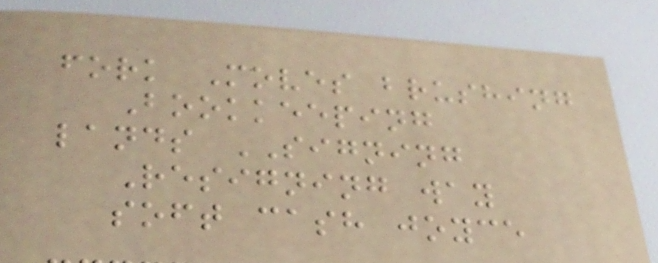fork Moves brushing
Bookkeeping
lands SIGNING
Resigning way
soft cash joyce
